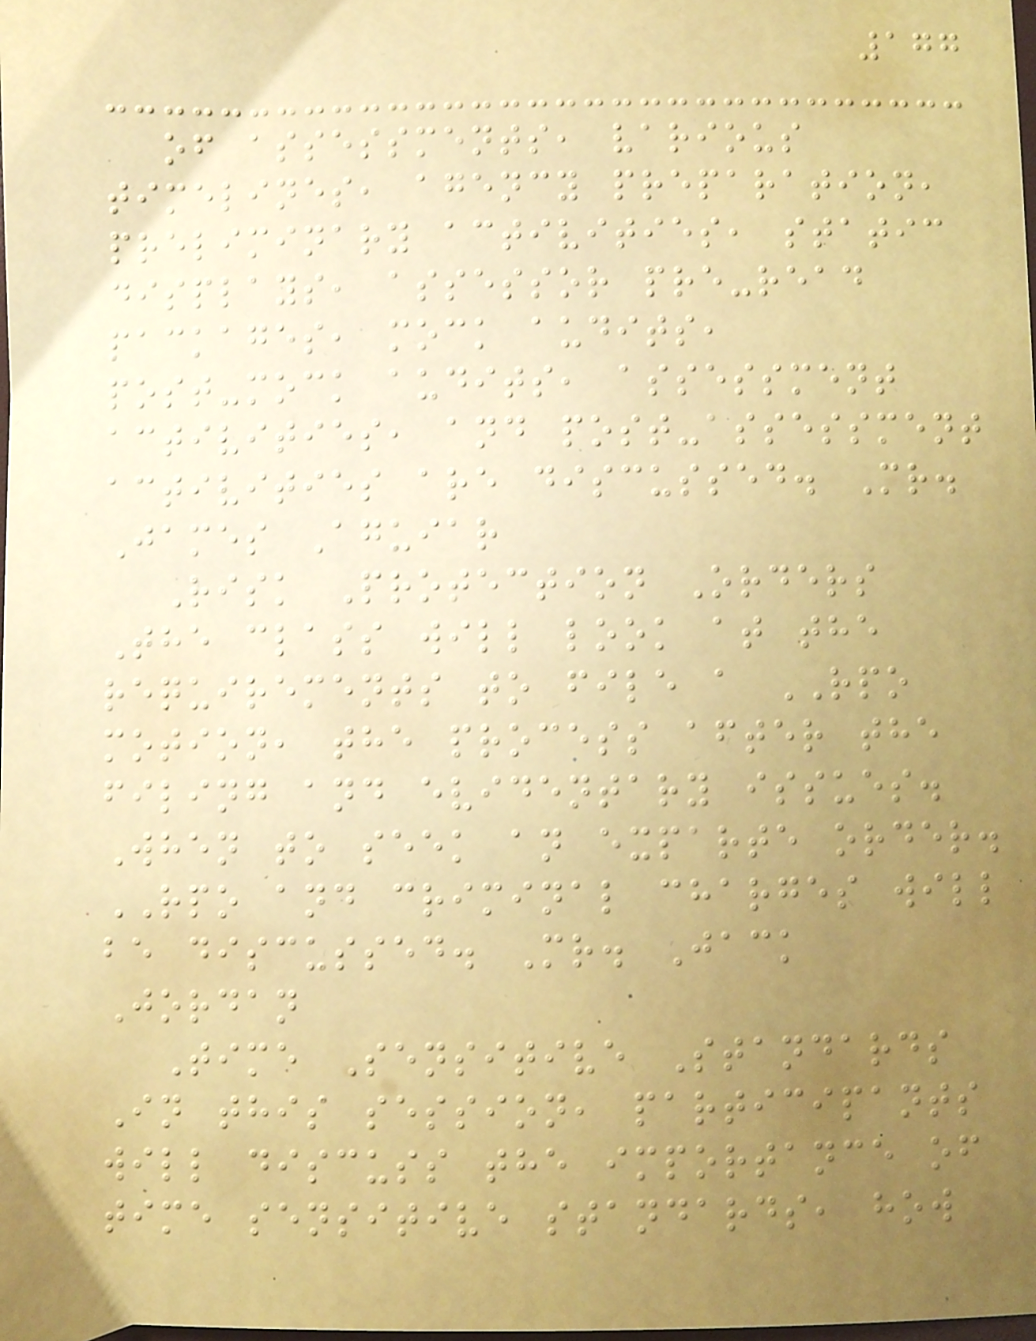177
of assessments, various
timelines, agency preparation,
preliminary activities, static
displays, assessor pre-read
packages, mock audits,
post-mock audits, assessment
activities, and post-assessment
activities are discussed. Mr.
James Aguiar
Risk Protection Orders
The class will look at the
requirements to file a RPO
motion, the process after the
filing and evidentary issues.
When to seek an exparte order.
RPO and criminal charges will
be discussed. Mr. Jack
Jordan
Time Sensitive Standards
In this session, participants
will discuss the importance of
time sensitive standards, how
